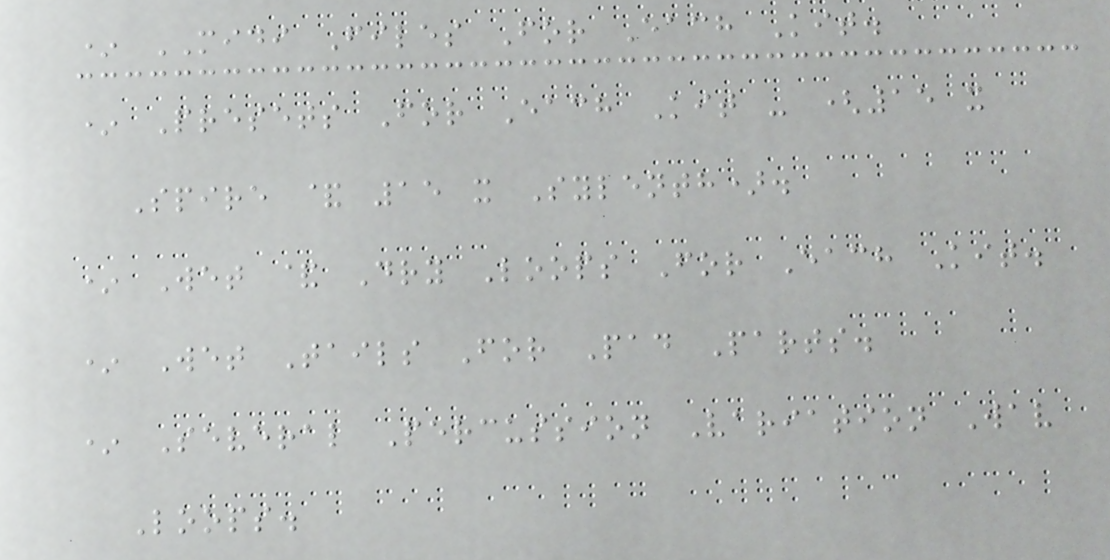* MIDI Files For Each Kit.
* Presets For Each Kit - (15 x
Spire & 15 x Sylenth).
* Wet & Dry Loops For Each Kit.
* Wet Tails For Pad Parts.
* Several Percussion Variation Wav
Loops.
